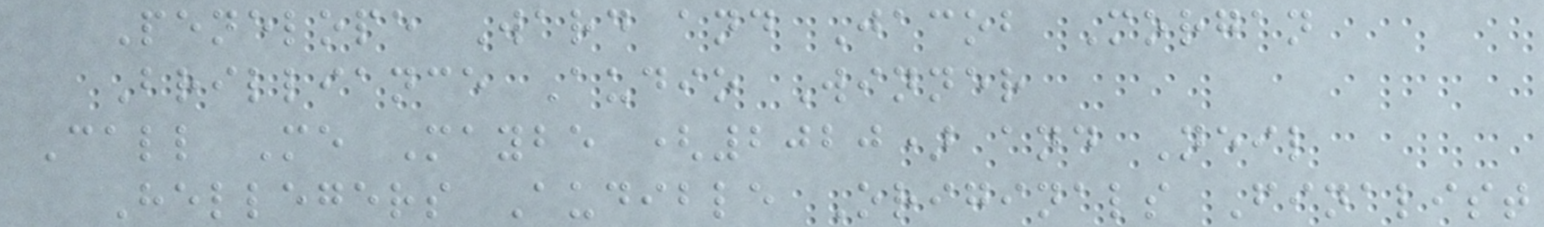Penelope Ward and Jacob Morgan
Brilliance Audio Winner
Call Me Maybe (2020) and Neil
Hellegers Audible Originals Finalist
